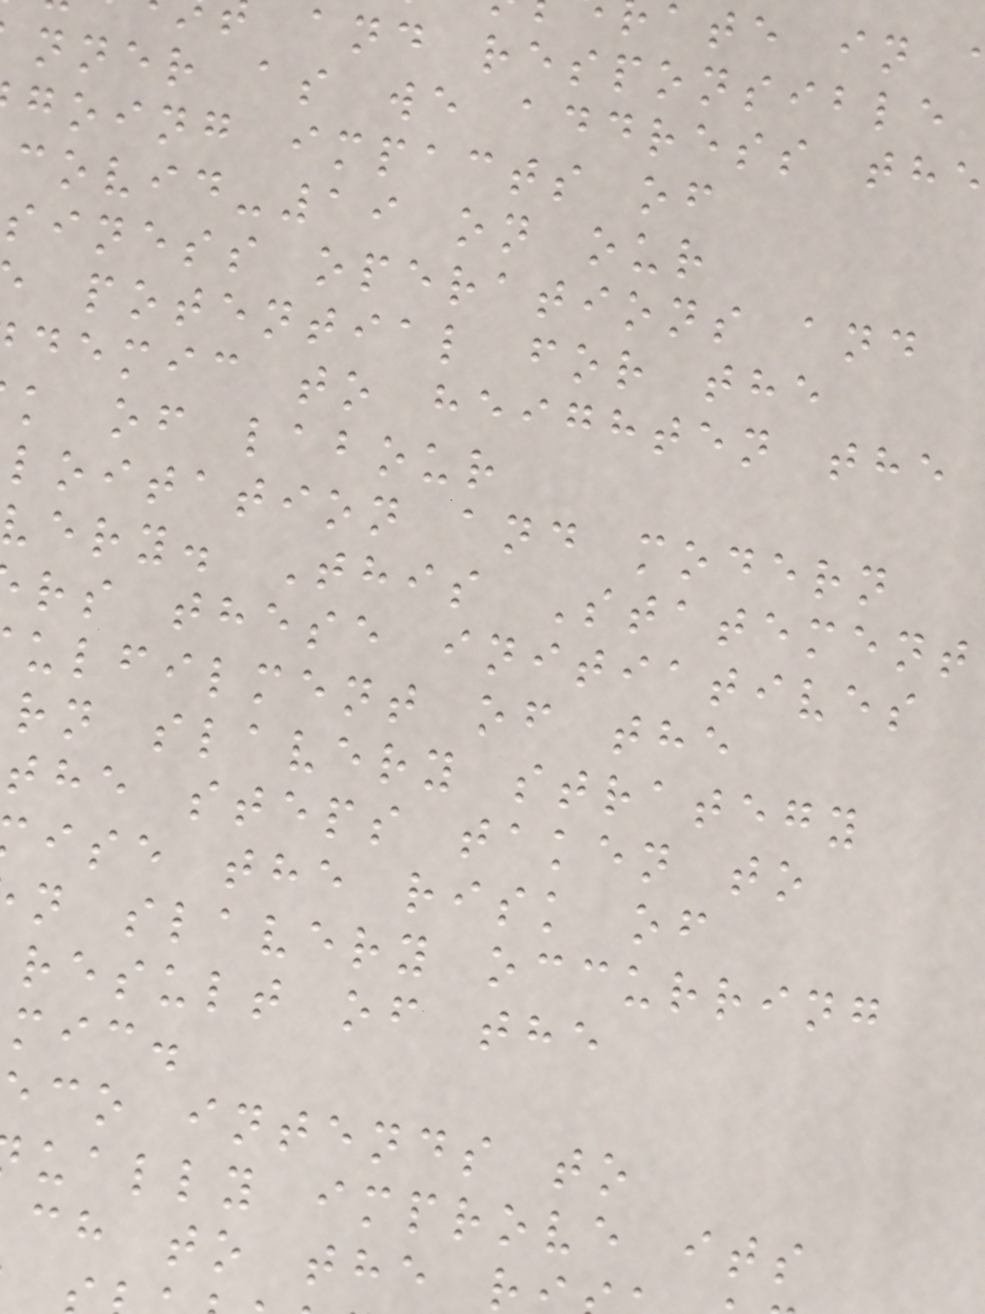ate in
and responsible
nner as we address the
going impacts of
covid-19 on our
siness operations and
potential for the
demic to heighten the
k of labour
loitation and modern
very. This Statement
rs these initiatives
ulfilment of the
rn slavery strategy
the steps taken to
ise the risk of
n slavery occurring
result of the
mic.
eco intends to
ually improve its
ch to the r
